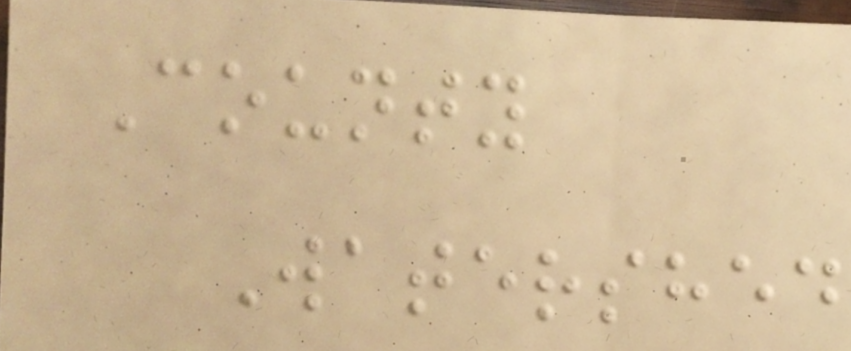County
Watershed
